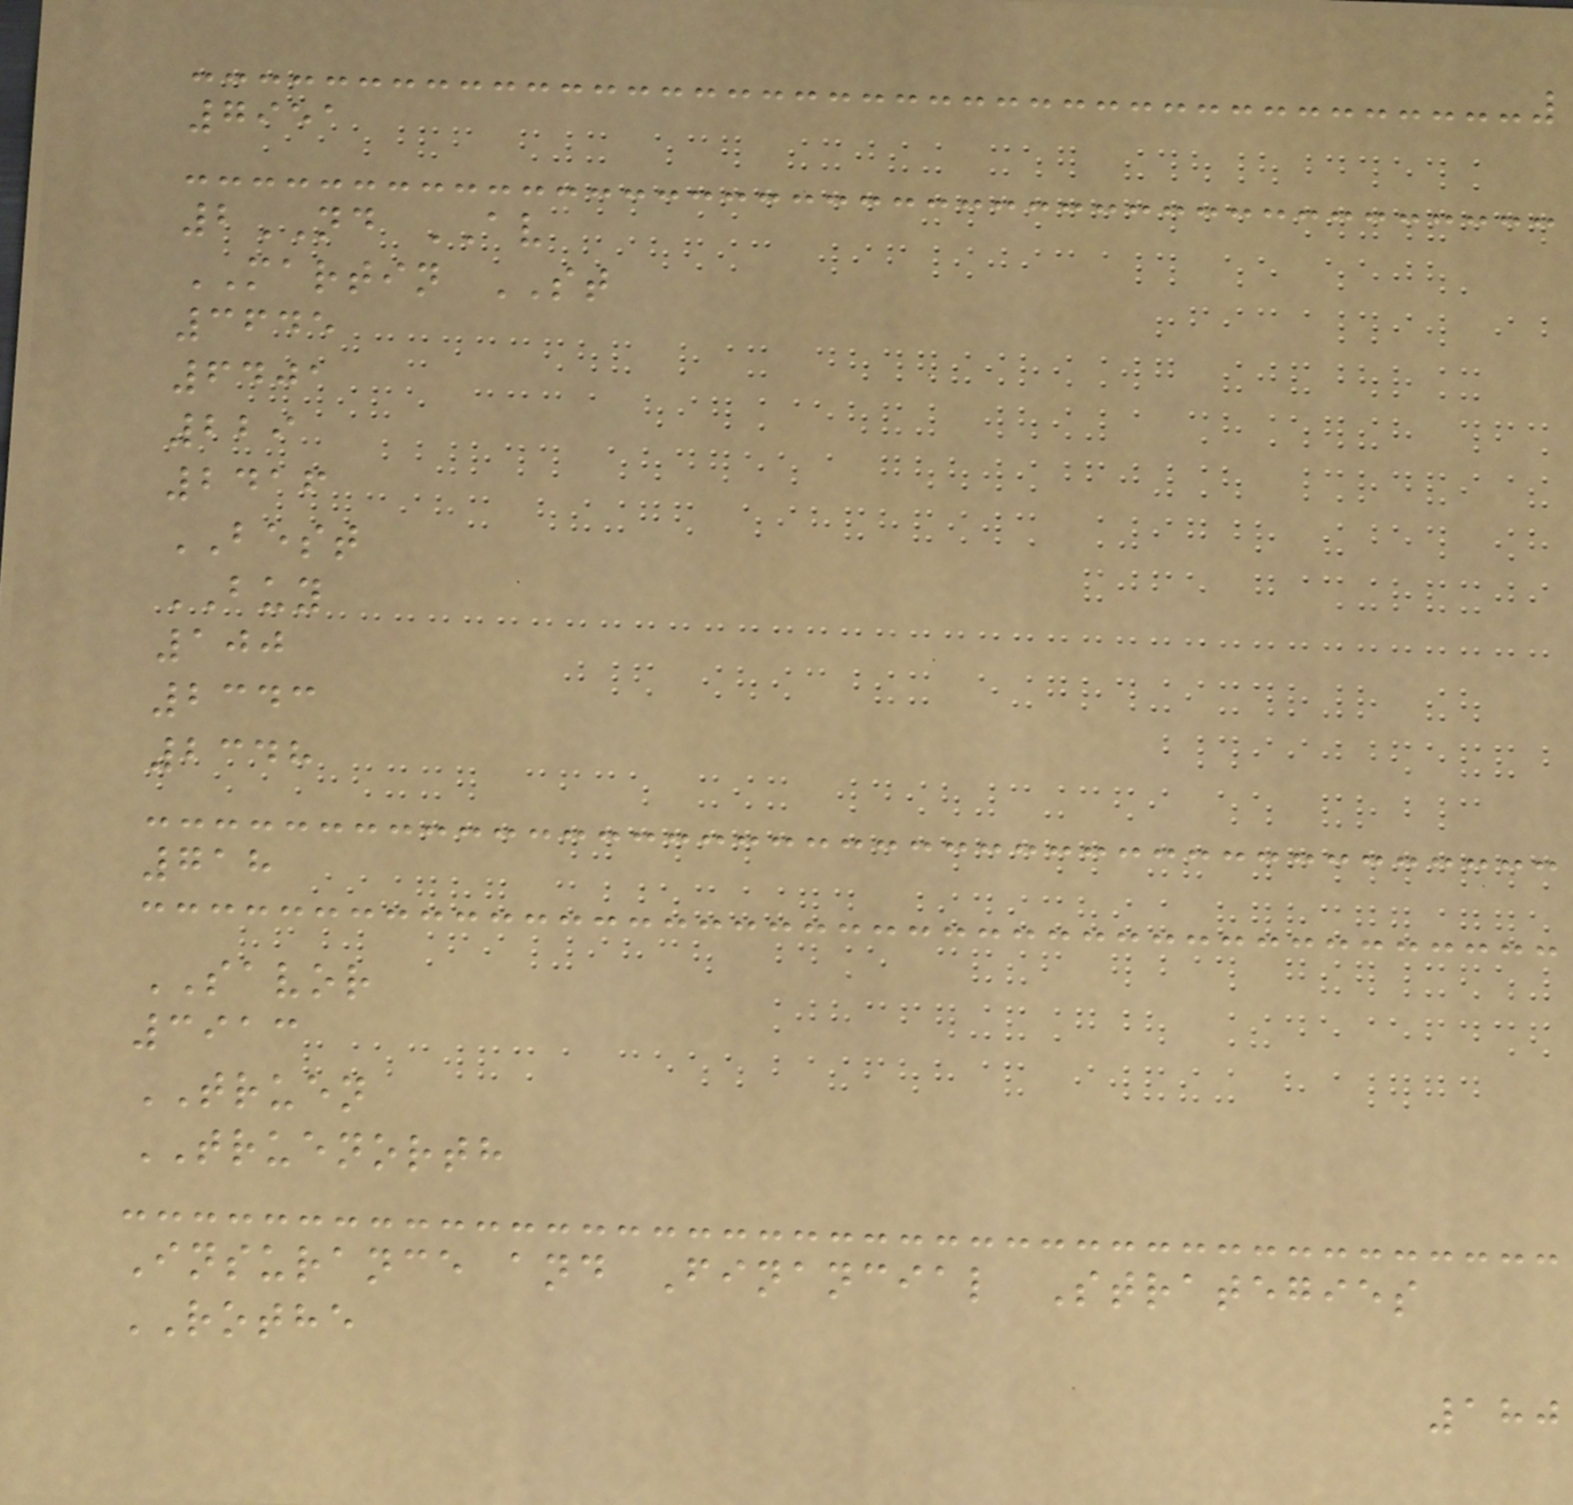7951
2ND AV
MARTIN ST
3645
6401
229
2416
BEST
BUY
100
2343
2348
718
SAVOR
3913
TRUEN
TRUENORTH
Insurance and Financial Strategies
ROTHE
180
